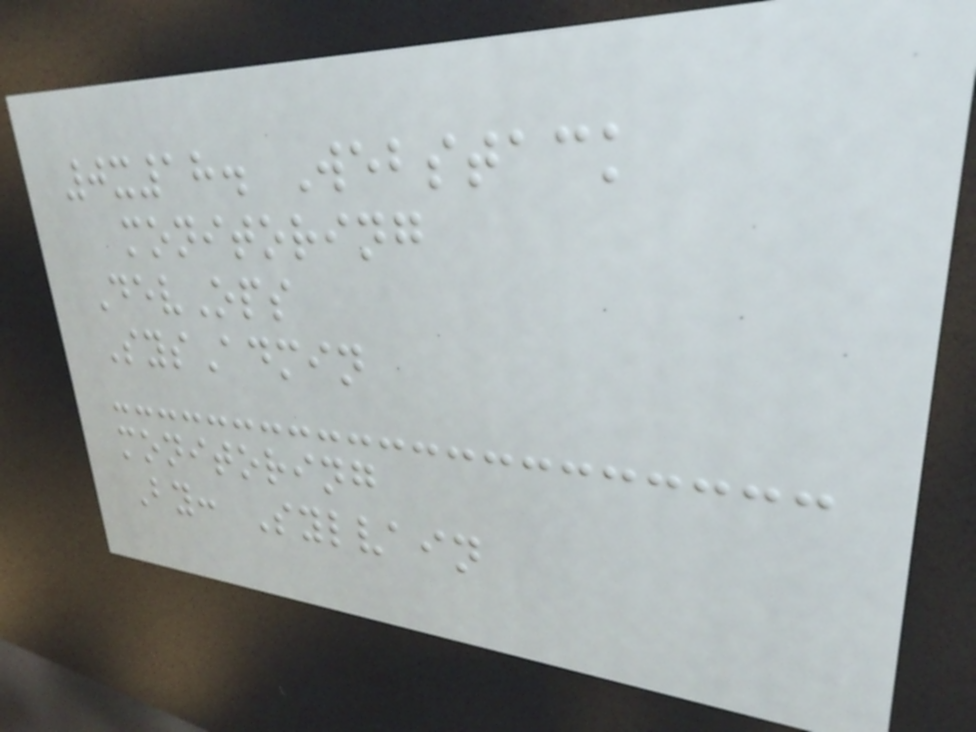0x18. Webstack
monitoring
DevOps
SysAdmin
monitoring
By: Sylvain
